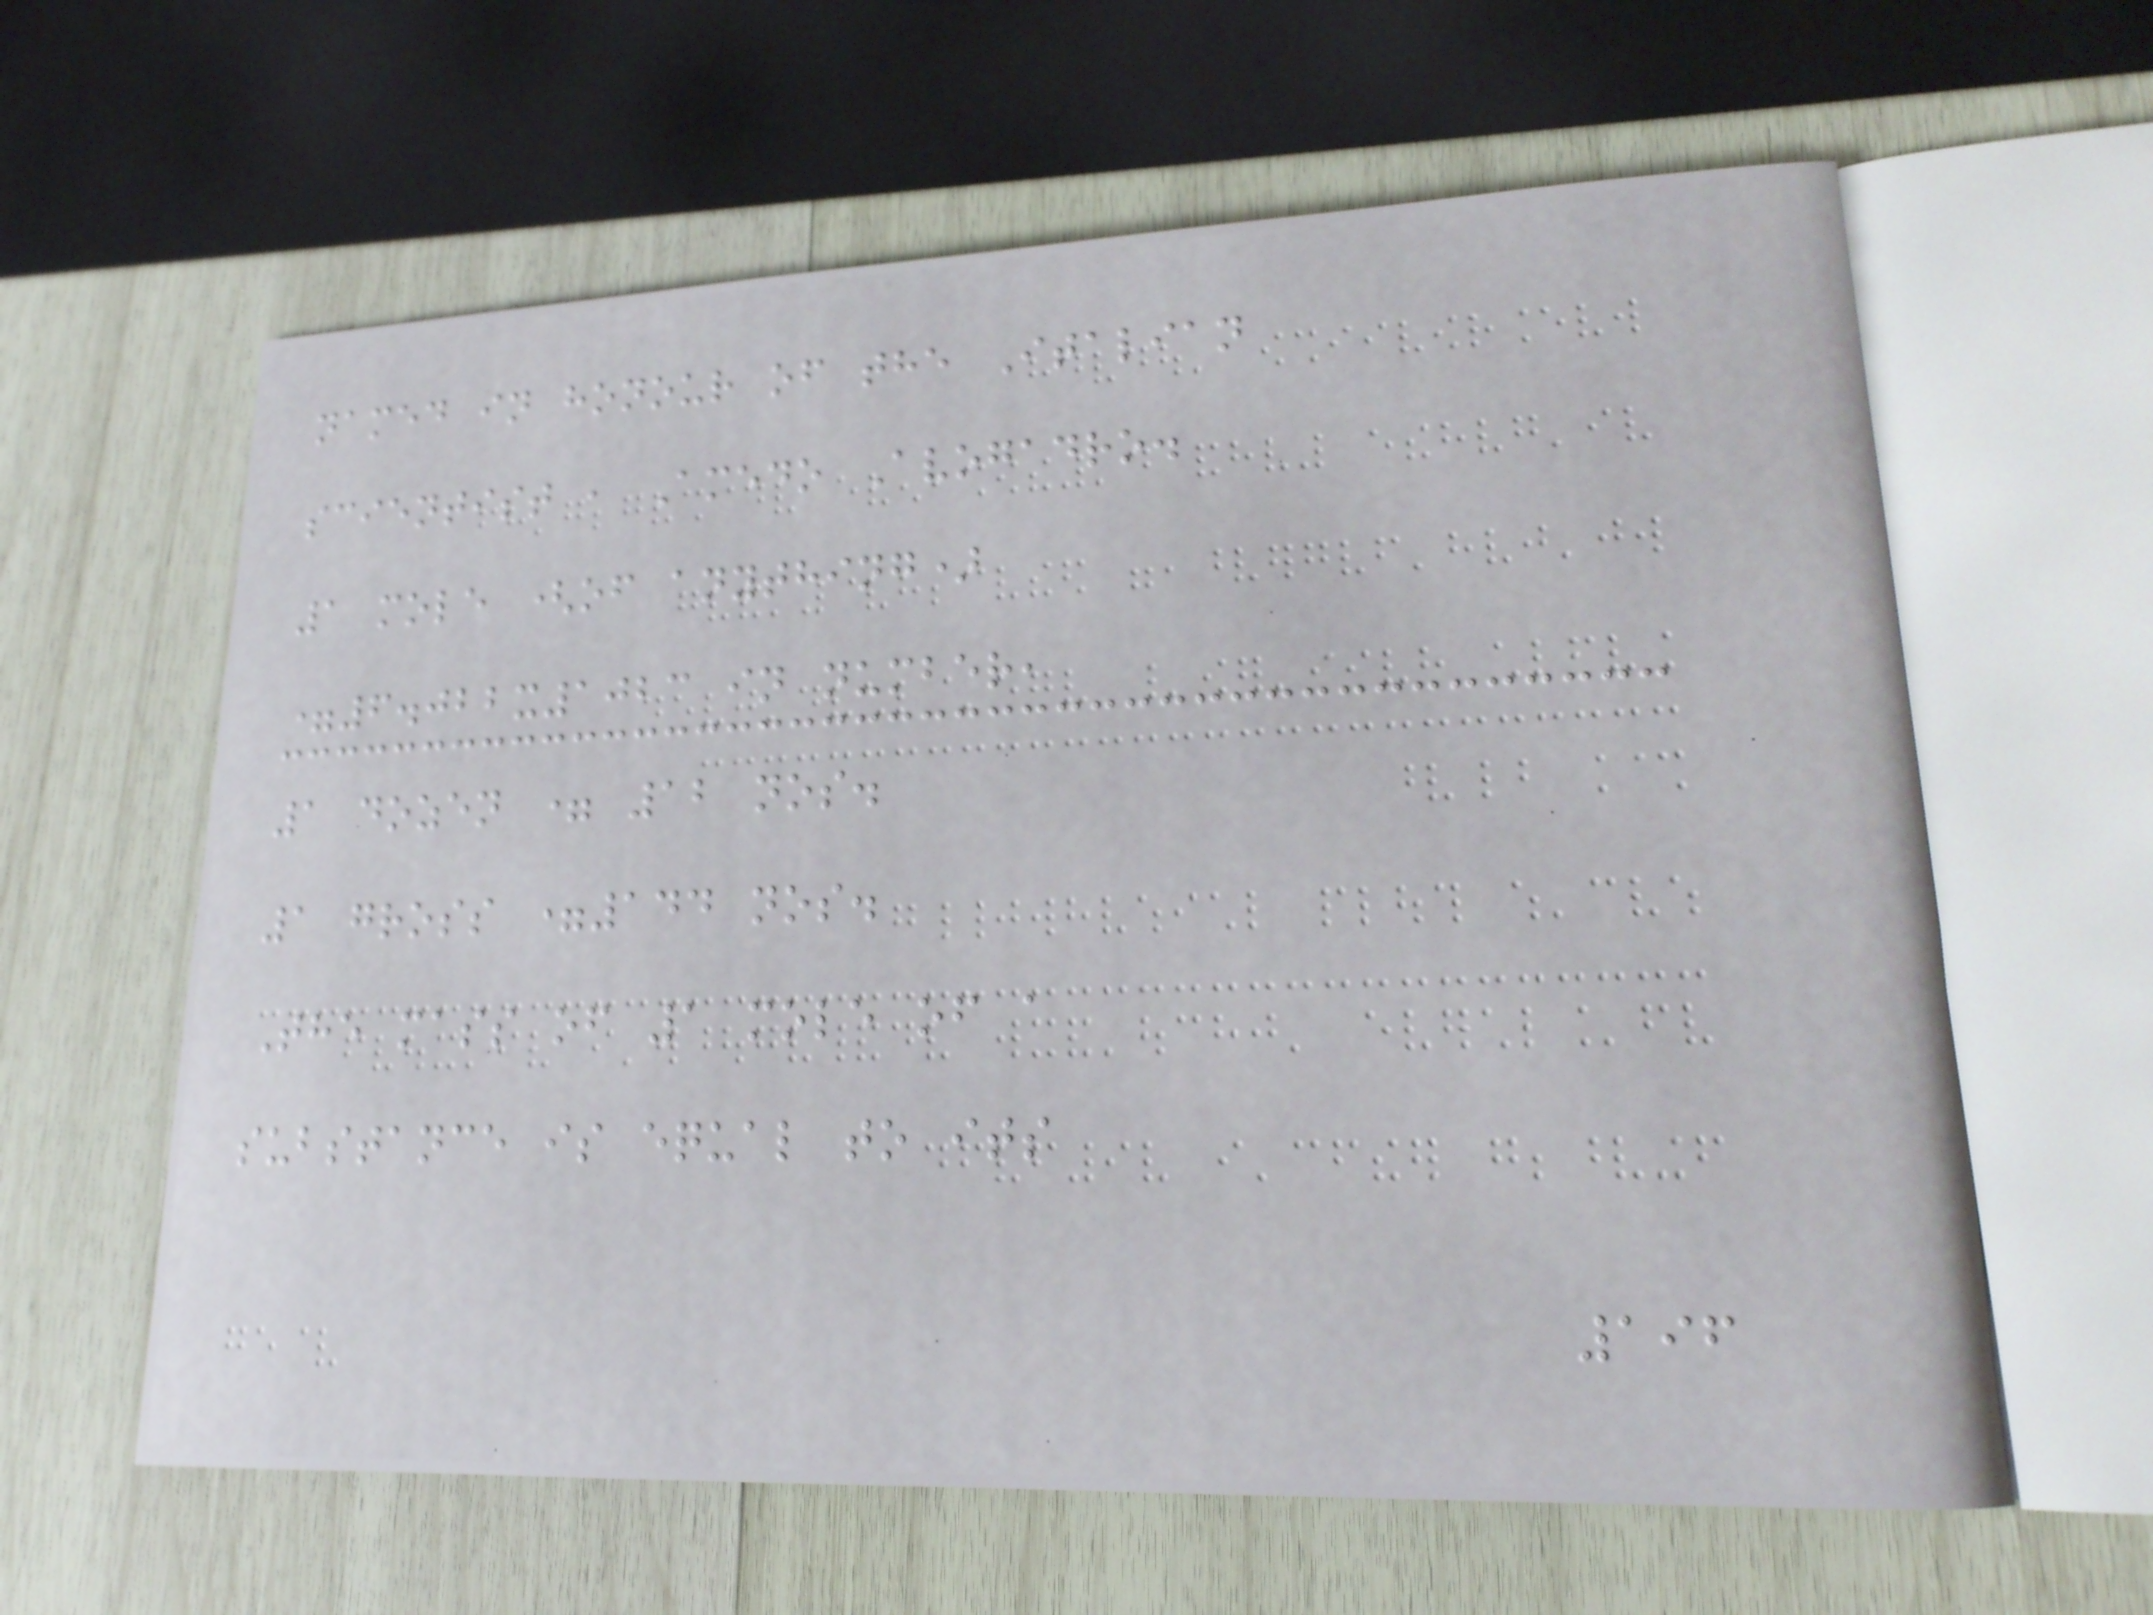named in honour of the Italian
scientist , Amedo Avogadro.
1 mole (of anything)
=6.022x1023 in number,
1 dozen = 12 nos.
1 gross =144 nos.
The mass of 1 mole of a
substance is equal to its
196
